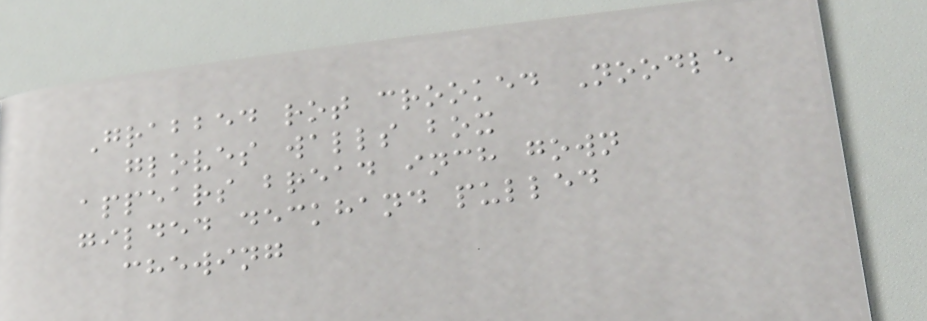Grabbed rot crooked Noodle
gloves walls box
appears bread inch gown
gilded deckhand pulled
chewing
